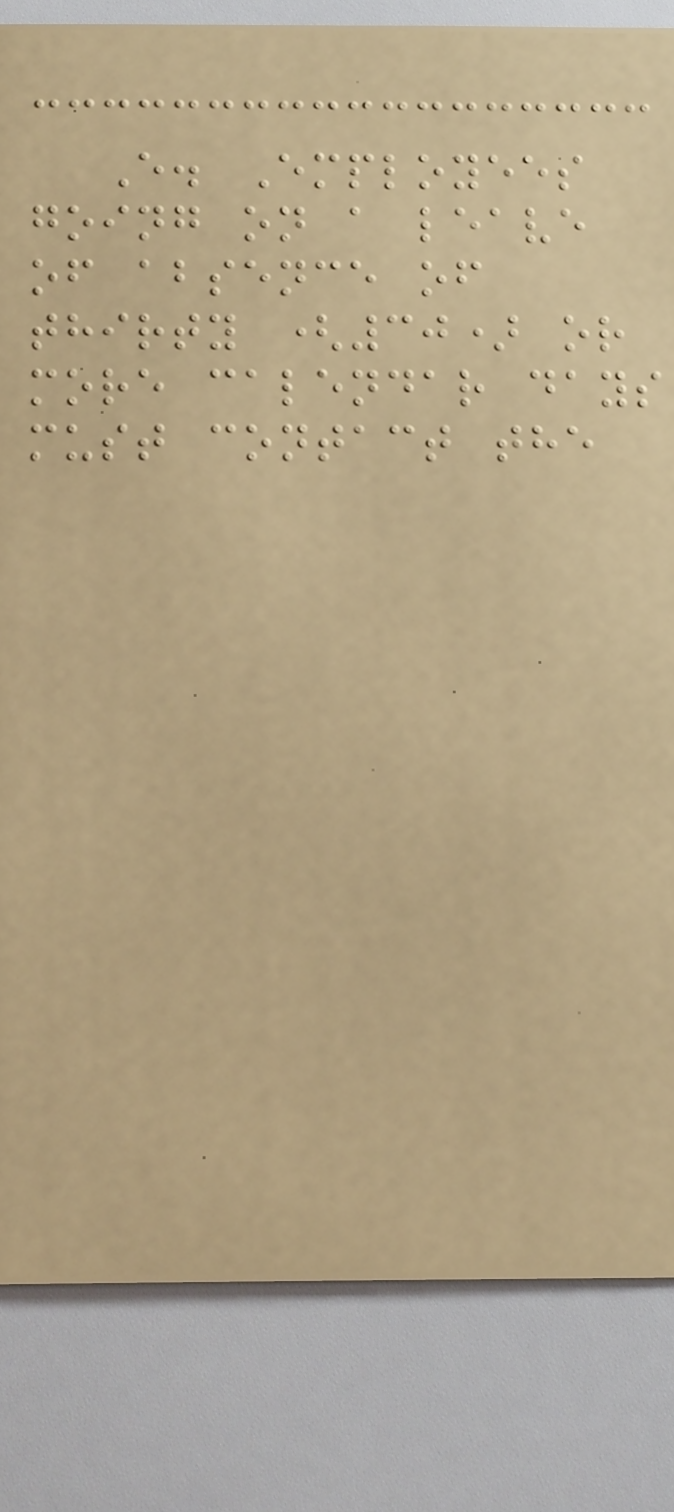E. Employees
going on a leave
of absence of
thirty (30) or
more calendar days
must contact the
